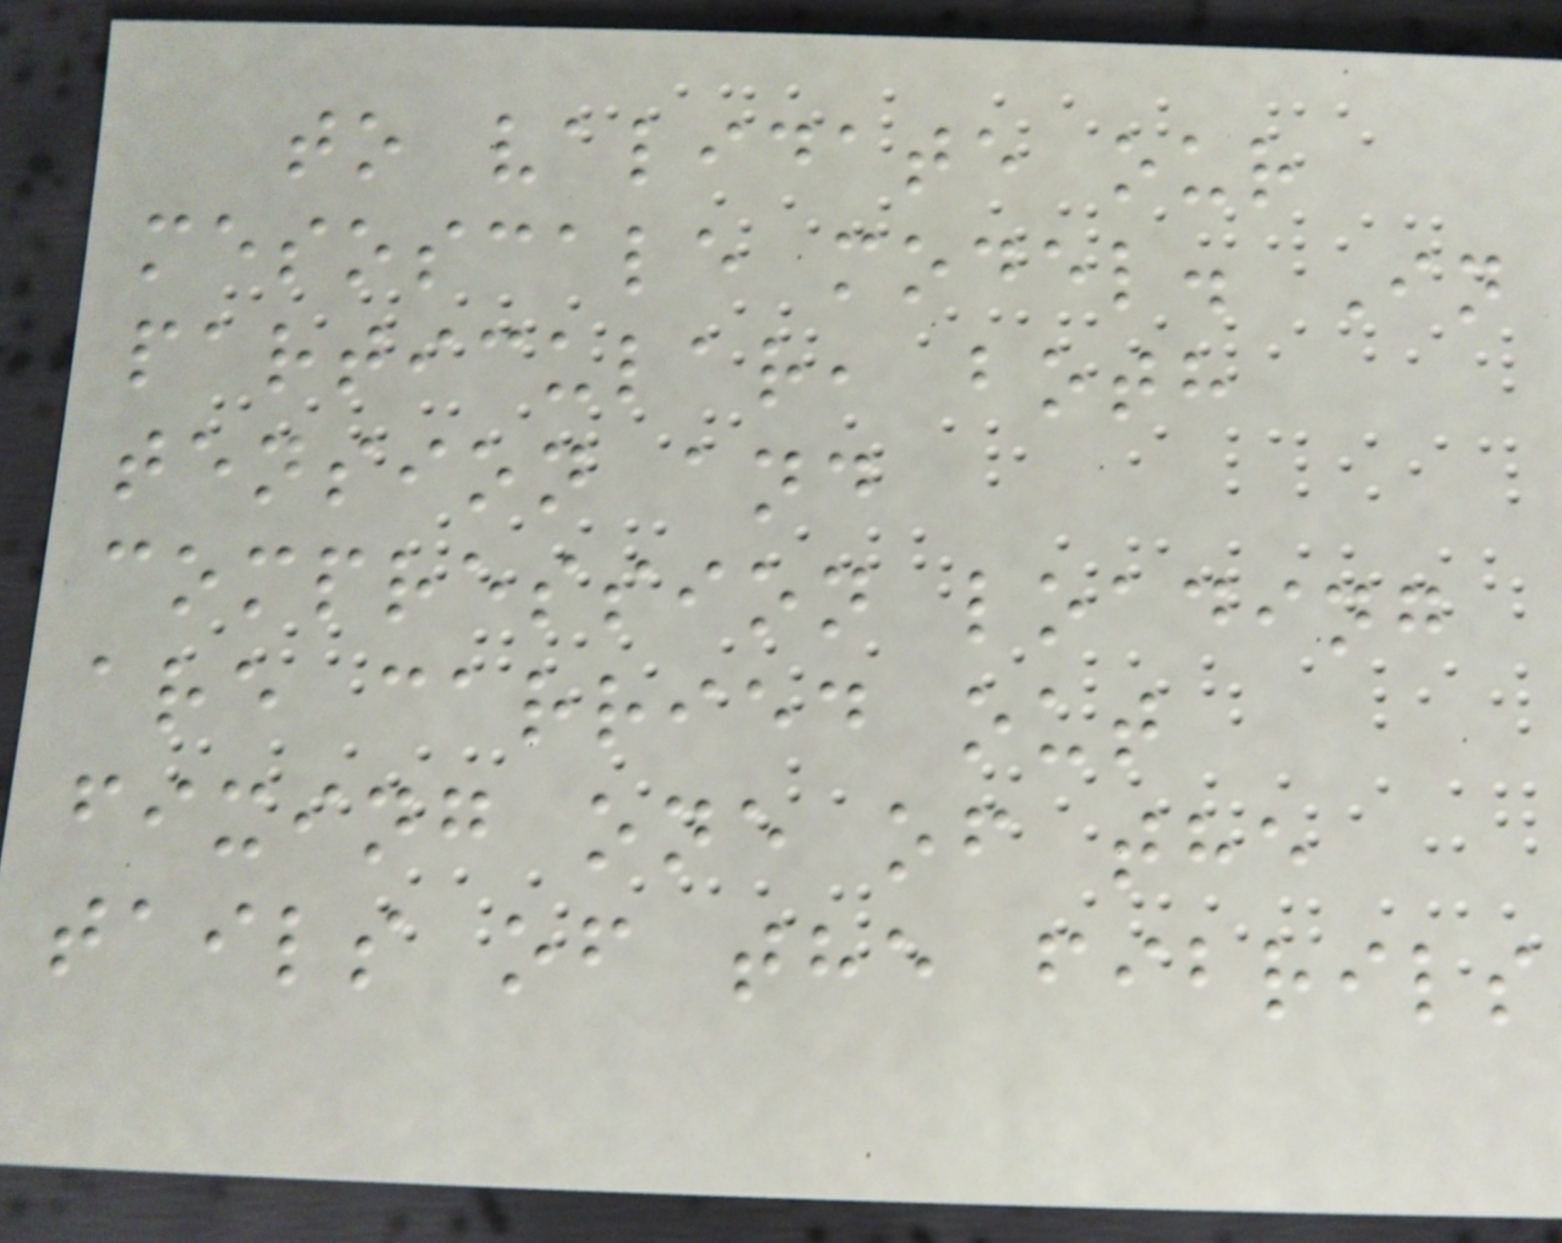to validate our
mesoscale model. In
particular, both
tension and
compression loading
are carried out
fixing one of the
tails of the fibrils
